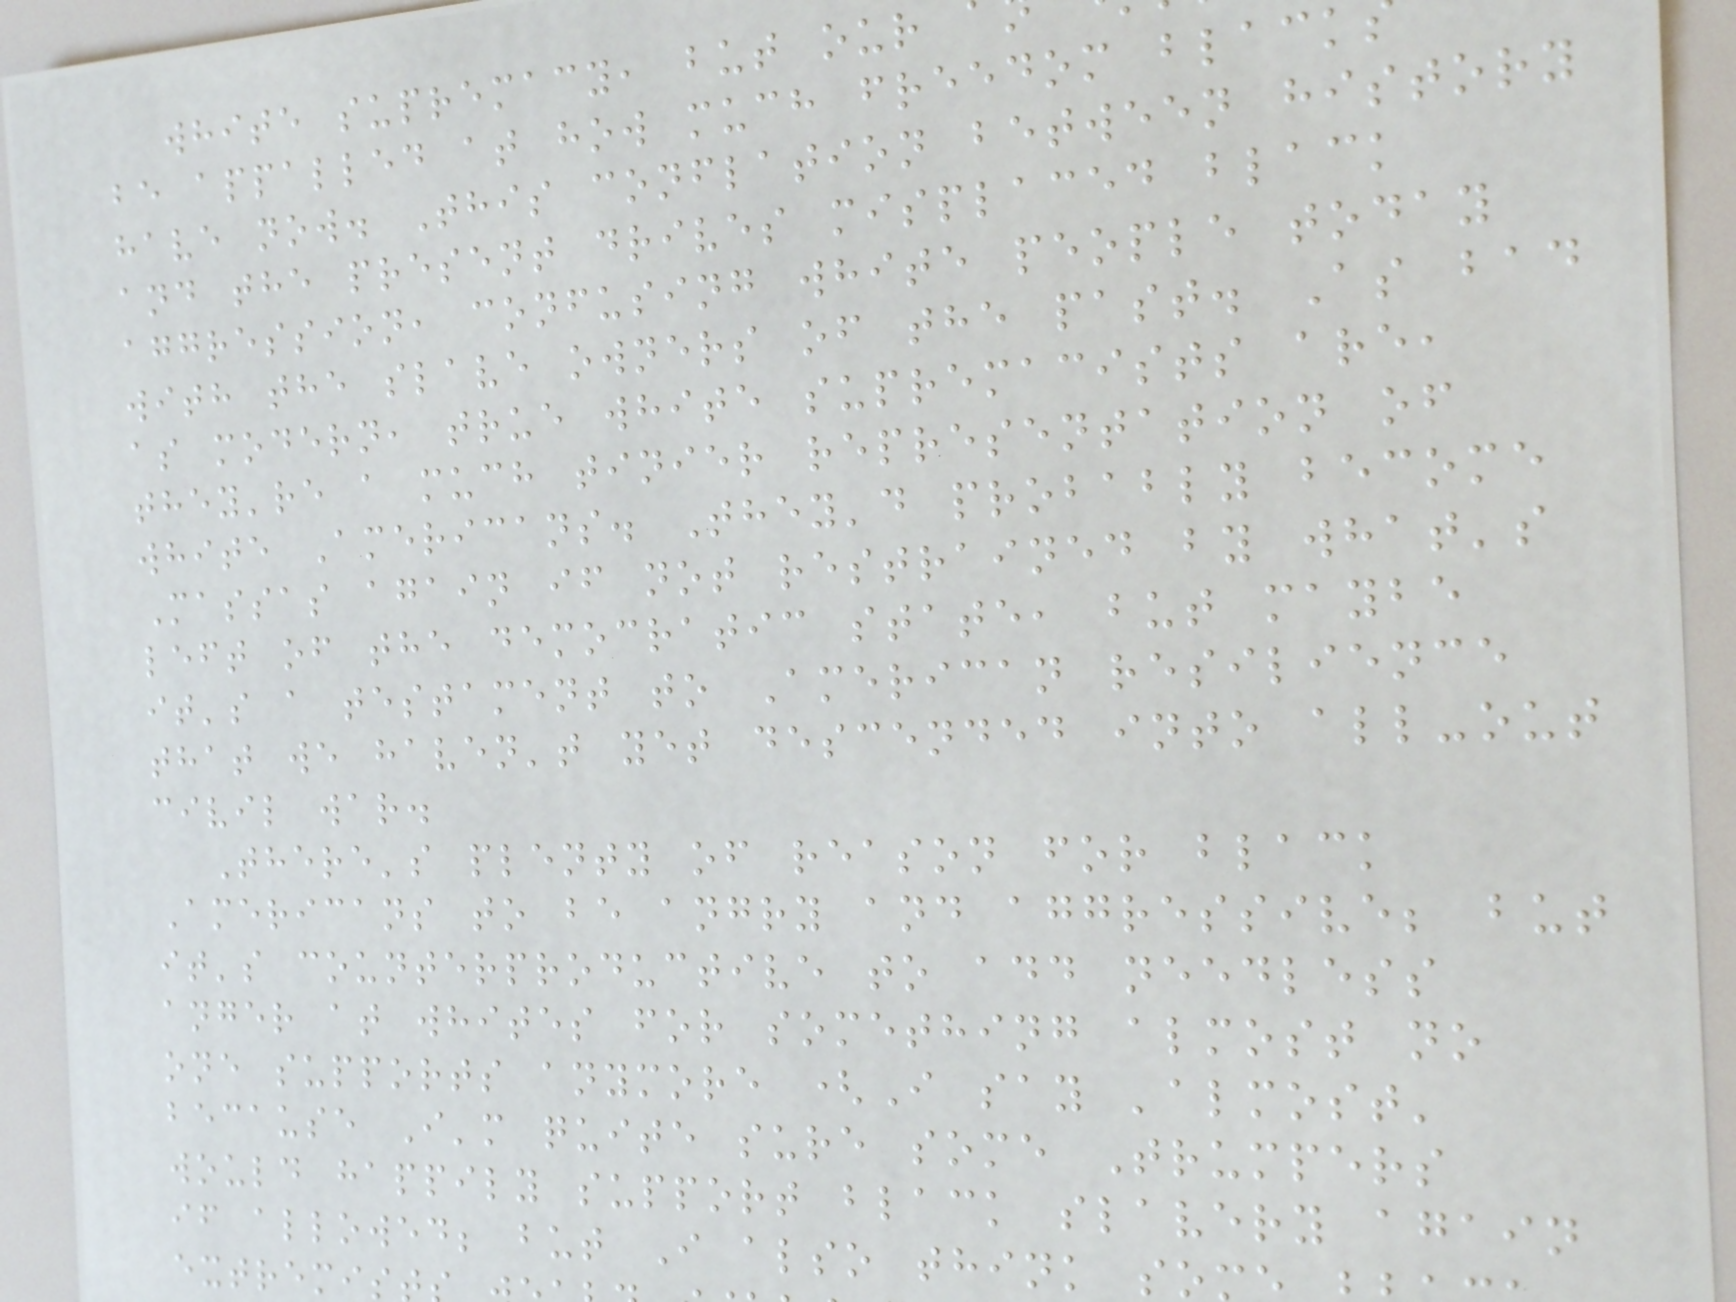white supremacy, but our
be appalled at how much freedom black
have now. This conflation between history
and the present drives misplaced black
aggression, confusing white people today
with the slave owners of the past. As bad
as modern, true white supremacists are,
they're a much tinier representation of
white Americans. They'd probably become
Massas again if not restrained by what's
left of the democratic state, but maybe
it's a testament to American resilience
that we haven't yet descended into all-out
civil war.
There's plenty of reason for black
Americans to be angry and aggressive; but
it's counterproductive to add needless
anger at whites for something almost no
one supports anymore (I say 'almost'
because I'm quite sure some Trumpers
would happily support black slavery again
if allowed; but I also think so
